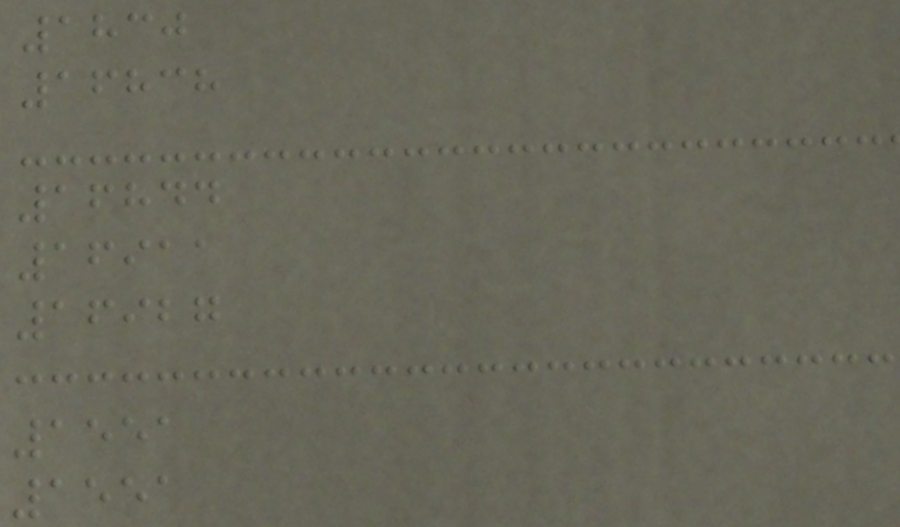1830
16838
16844
16911
16927
1551
1551
